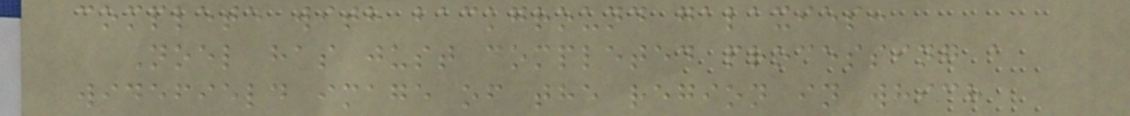complete with background galaxies:
Noel has just completed processing a
widefield image of the region in which
